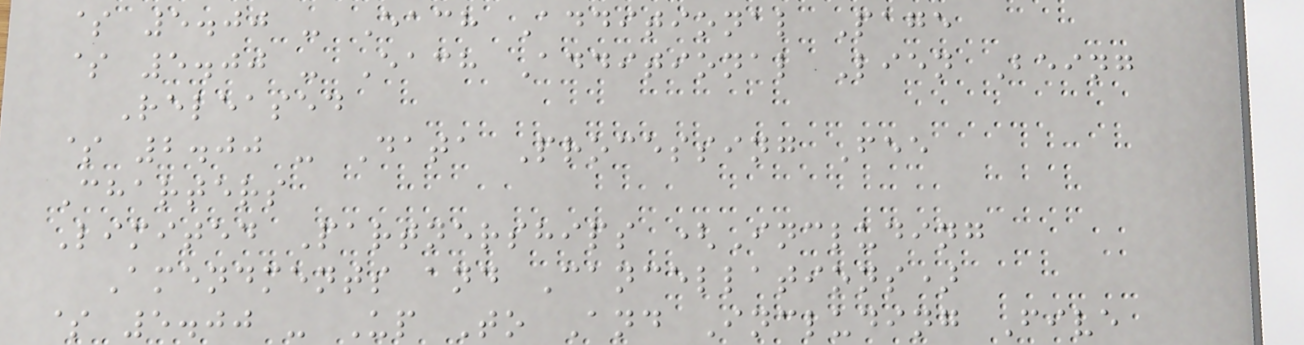$ 5.00 - Each Additional Page
$ 5.00 - Each Additional Lien Being
Released
$ 2.00 - Data Processing Fee
Charters
Limited Partnerships (Including
Amendments and Cancellations)
$ 5.00 - Up To And Including Five
